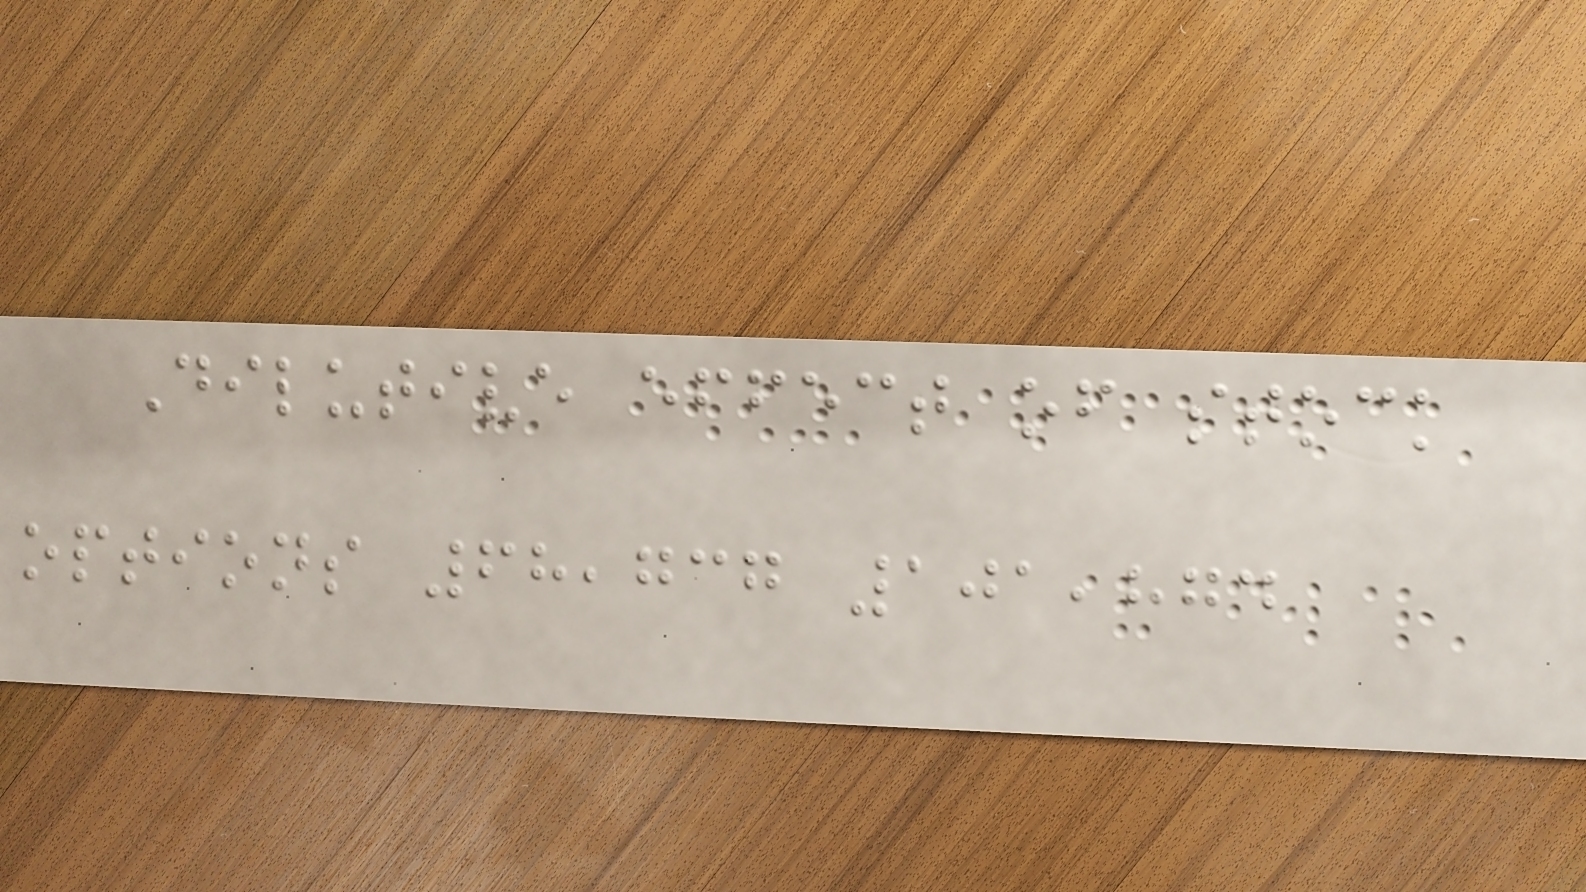Dilutive effect of stock
options 68,737 101,874
